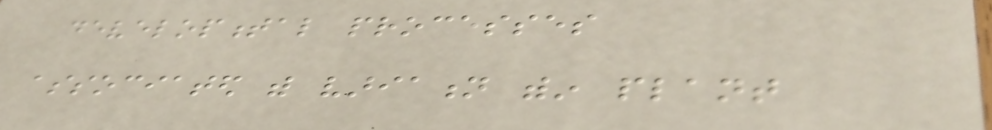developmental processes
associated with variation within plant
